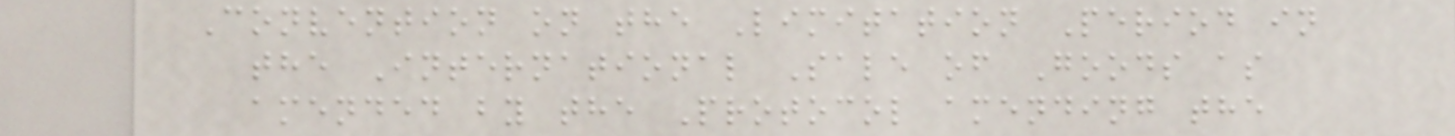Convention on the Limitation Period in
the International Sale of Goods as
amended by the Protocol amending the
